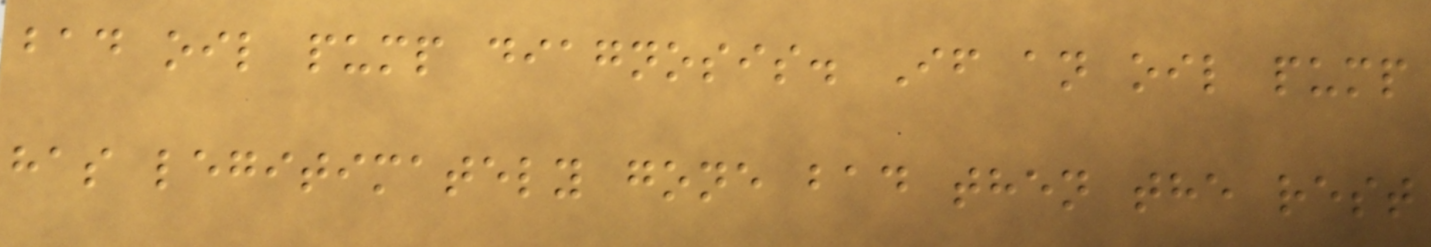bad oil pump diagnosis. If an oil pump
has legitimately gone bad then the rest
